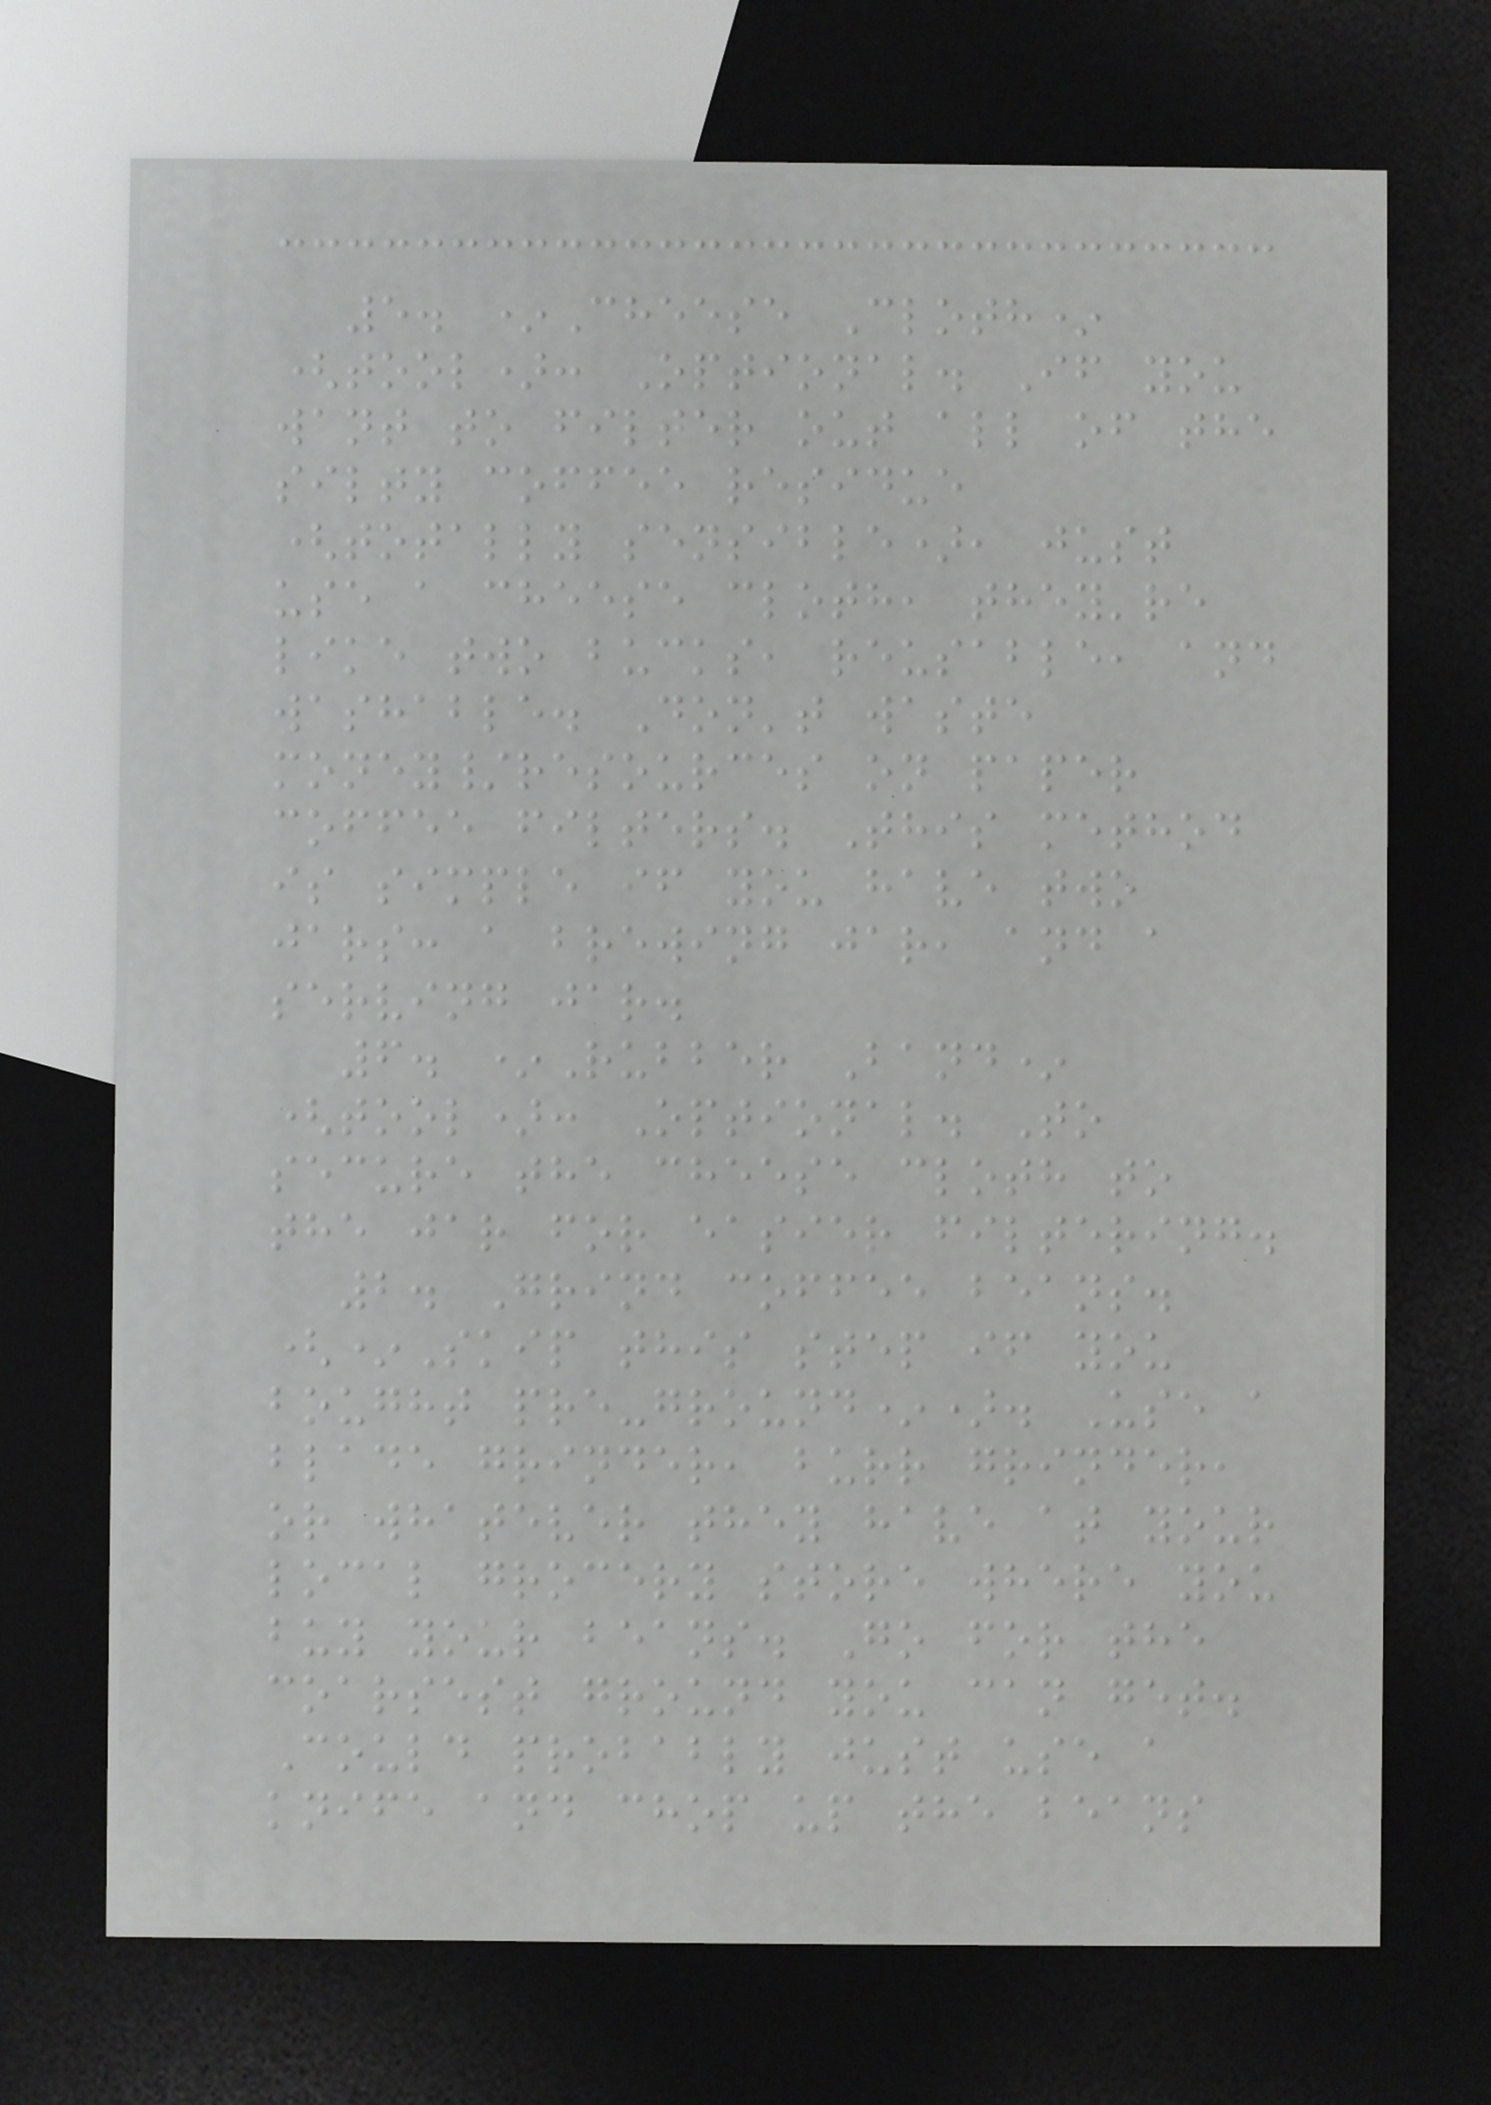5. *Cheese Cloth*
(tool): Optional. If you
want to filter out all of the
silty coffee residue
(totally sensible), just
use a cheese cloth, they're
like two bucks, reusable, and
washable. Don't waste
money/resources on paper
coffee filters. This method
is simple if you have two
jars: a brewing jar, and a
serving jar.
6. *Rubber Band*
(tool): Optional. To
secure the cheese cloth to
the jar for easier filtering.
2. Grind coffee beans.
(*Skip this step if you
bought pre-ground*). Use a
blade grinder, burr grinder,
or whatever they have at your
local grocery store where you
buy your beans. Go for the
coarsest ground you can get.
Could probably just use a
knife and chop up the beans
